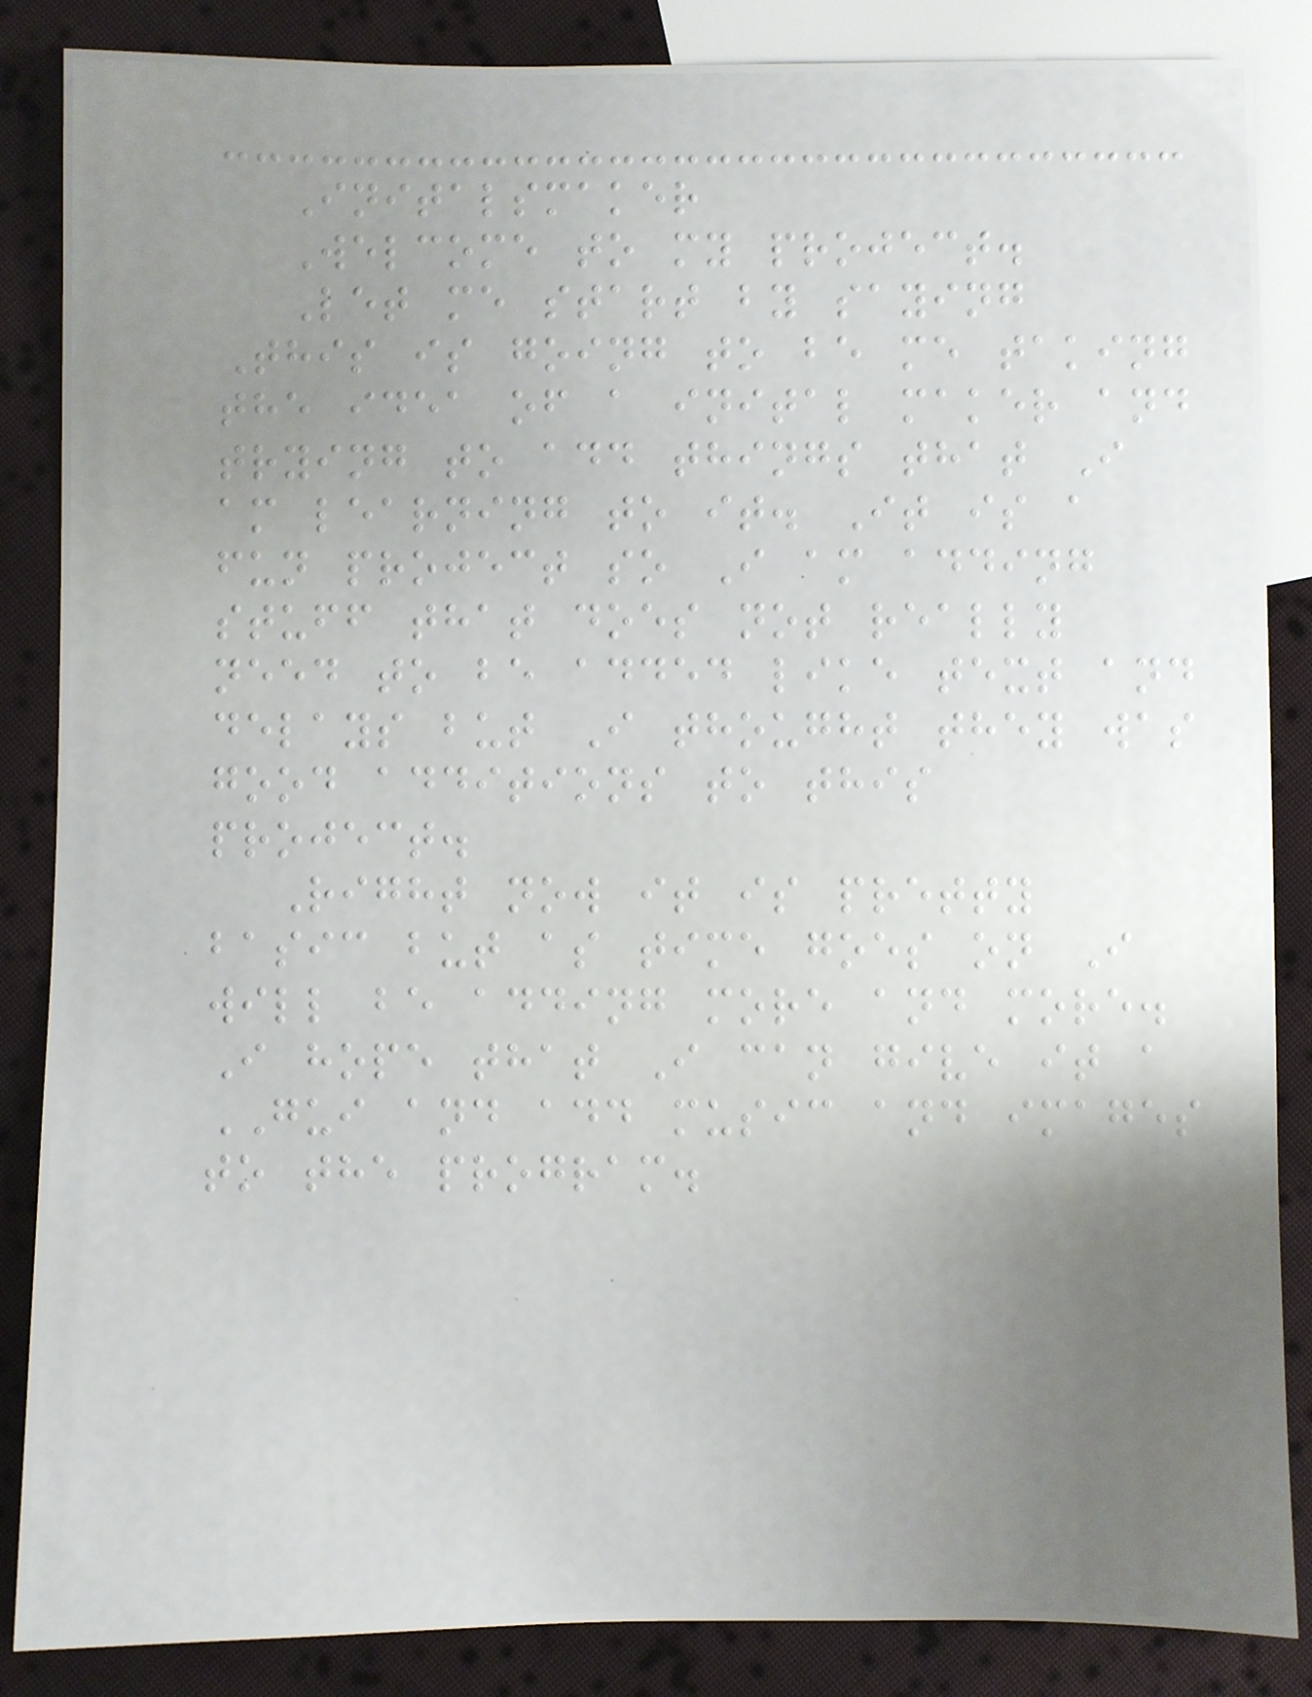Initalsmaker
Welcome to my project.
Let me start by saying
This is going to be me taking
the idea of a inital maker and
trying to add things that I
am learning to it. It is a
fun project so I am adding
stuff that does not really
need to be added like text and
delays but I thought they was
good additions to this
project.
Right now it is pretty
basic but as time goes on I
will be adding more and more.
I hope that I can give it a
GUI and add music and images
to the program.
